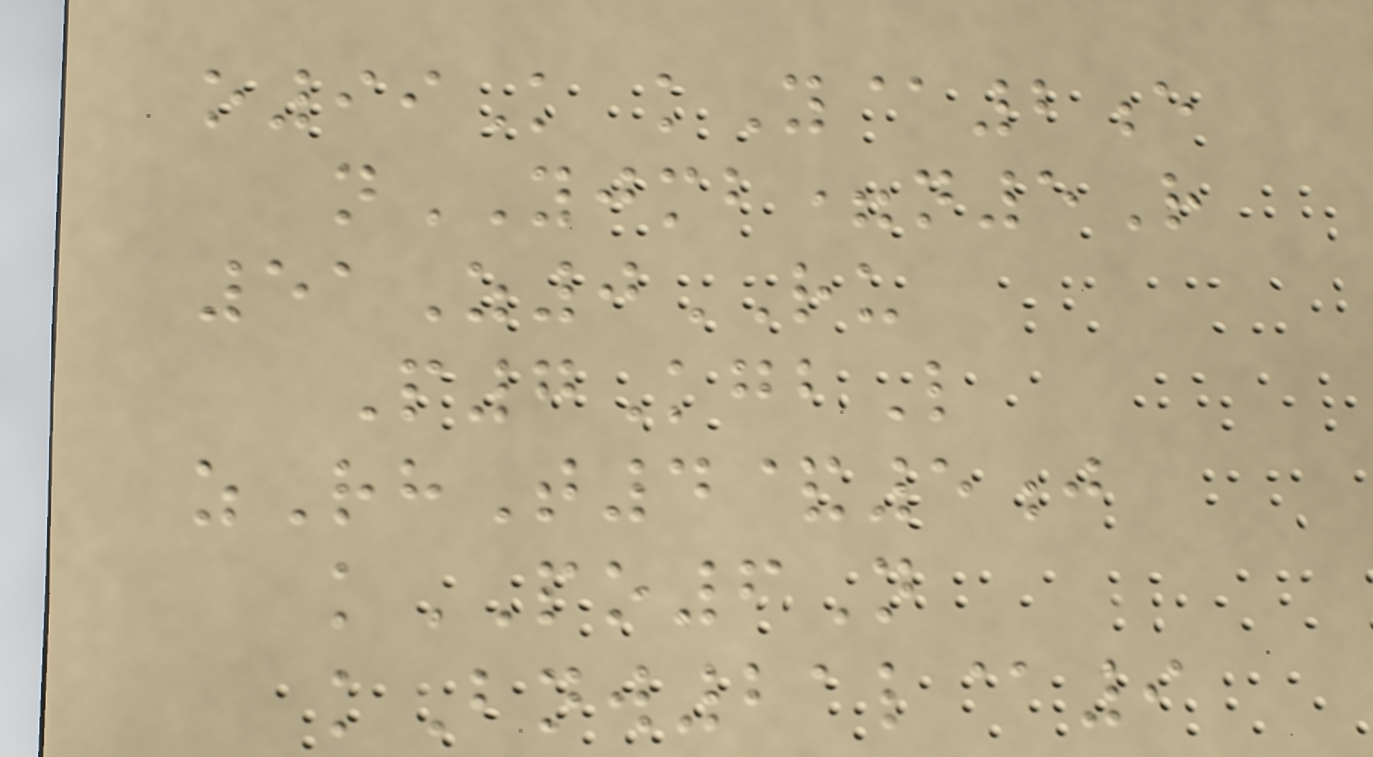o99K kY@2e
nYJMB=n5R
51Z0RU
P7KgbL
zRhT4&5j
kPO6N
kBnw21l@9
